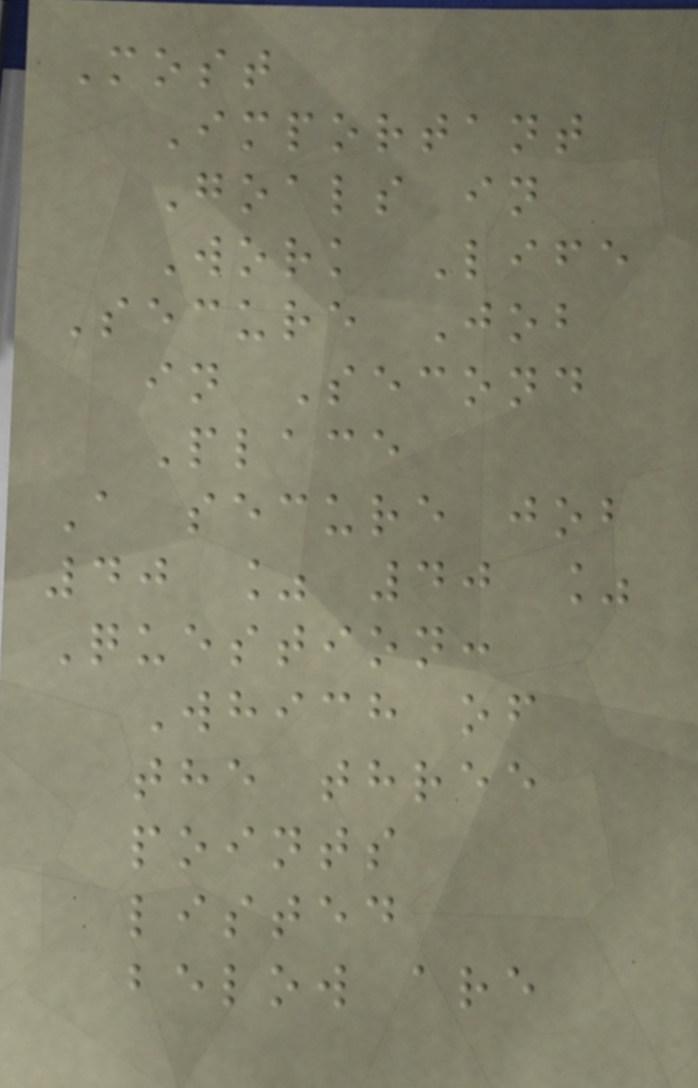Most
Important
Goals in
Work Life
Secure Job
in Second
Place
A secure job
40 % 40 %
Question:
Which of
the three
points
listed
below are
